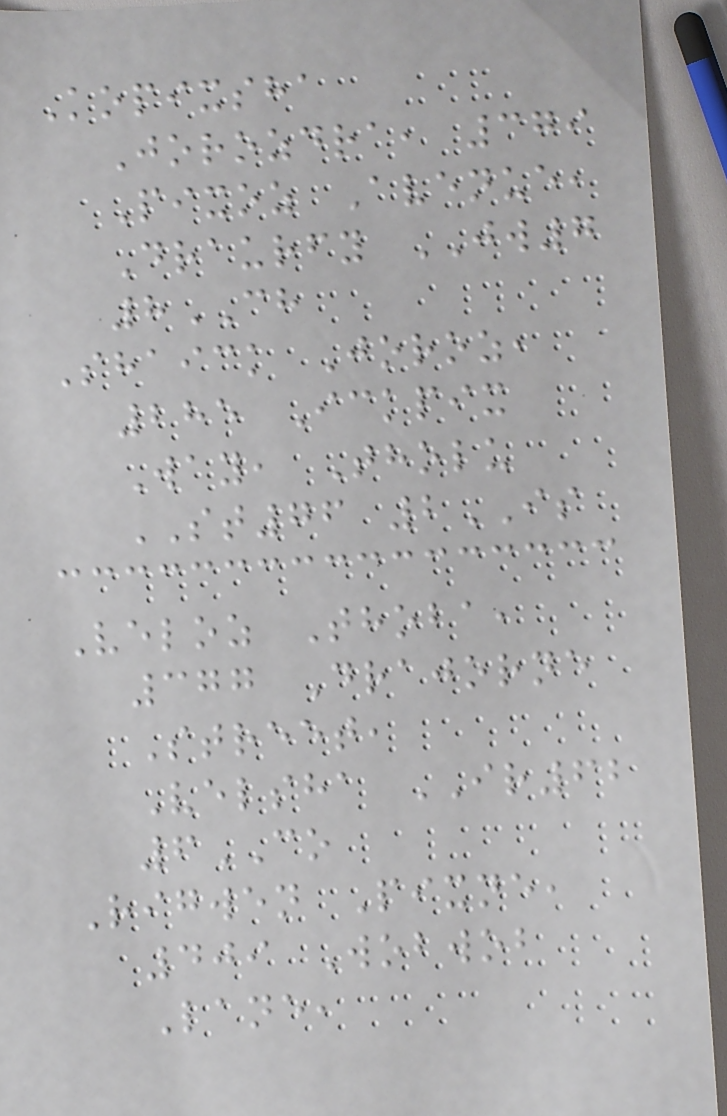Kopixsha
Jorozdra, 379
Pixoz Avenue,
Draurfy JW7
8CH
Shaick Joroz,
285 Ickpix
Way, Tholu
ST76 2IS
Veloz Thoba,
377 Drajorne
Street,
Velsha IR62
6CO
Rigwen Pixne,
409 Wobwob
Lane,
